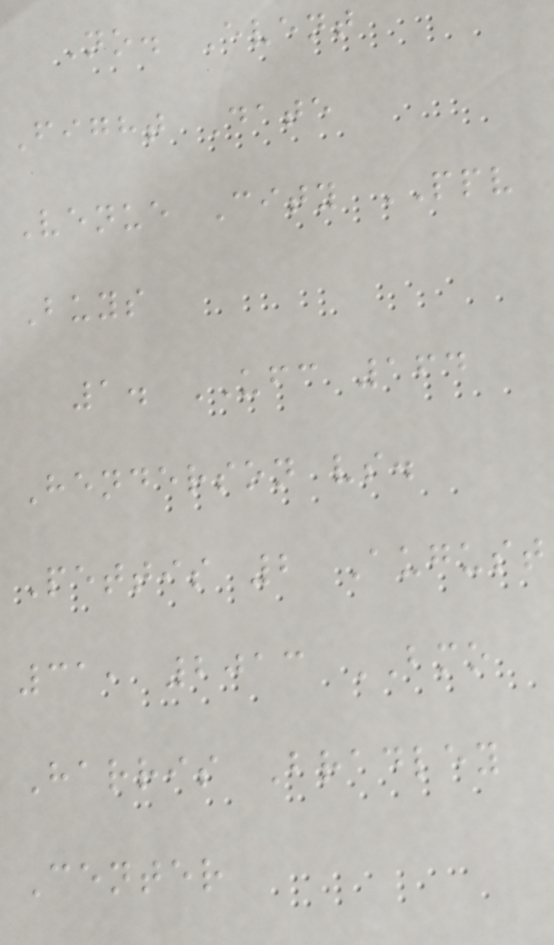No. Event
Fight Date
Venue City PPV
Buys
1. UFC 164
Henderson vs.
Pettis 2 August
31, 2013 BMO
Harris Bradley
Center
